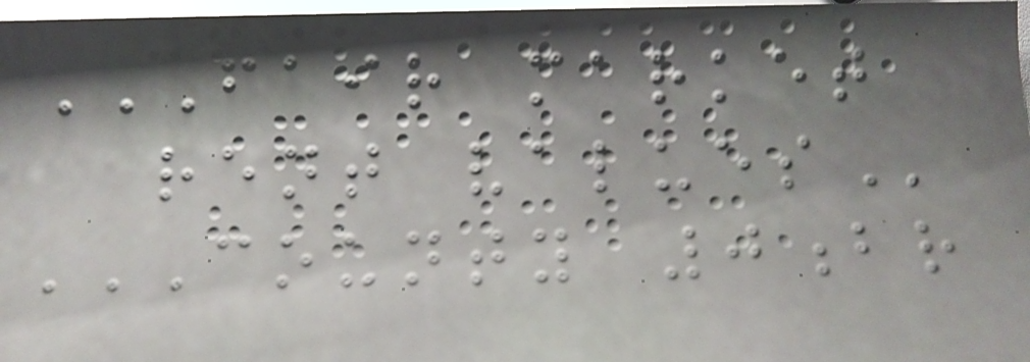FAIR MARKET
RENT VALUES
COUNTY 0BR
